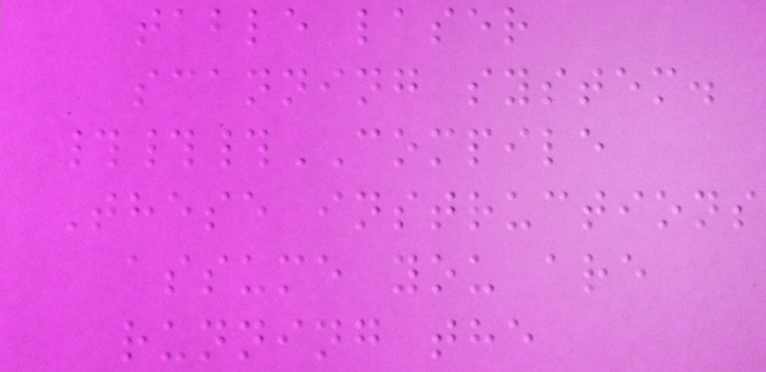table laser
scanning system.
###COMPILE
These instructions
assume you are
running the
